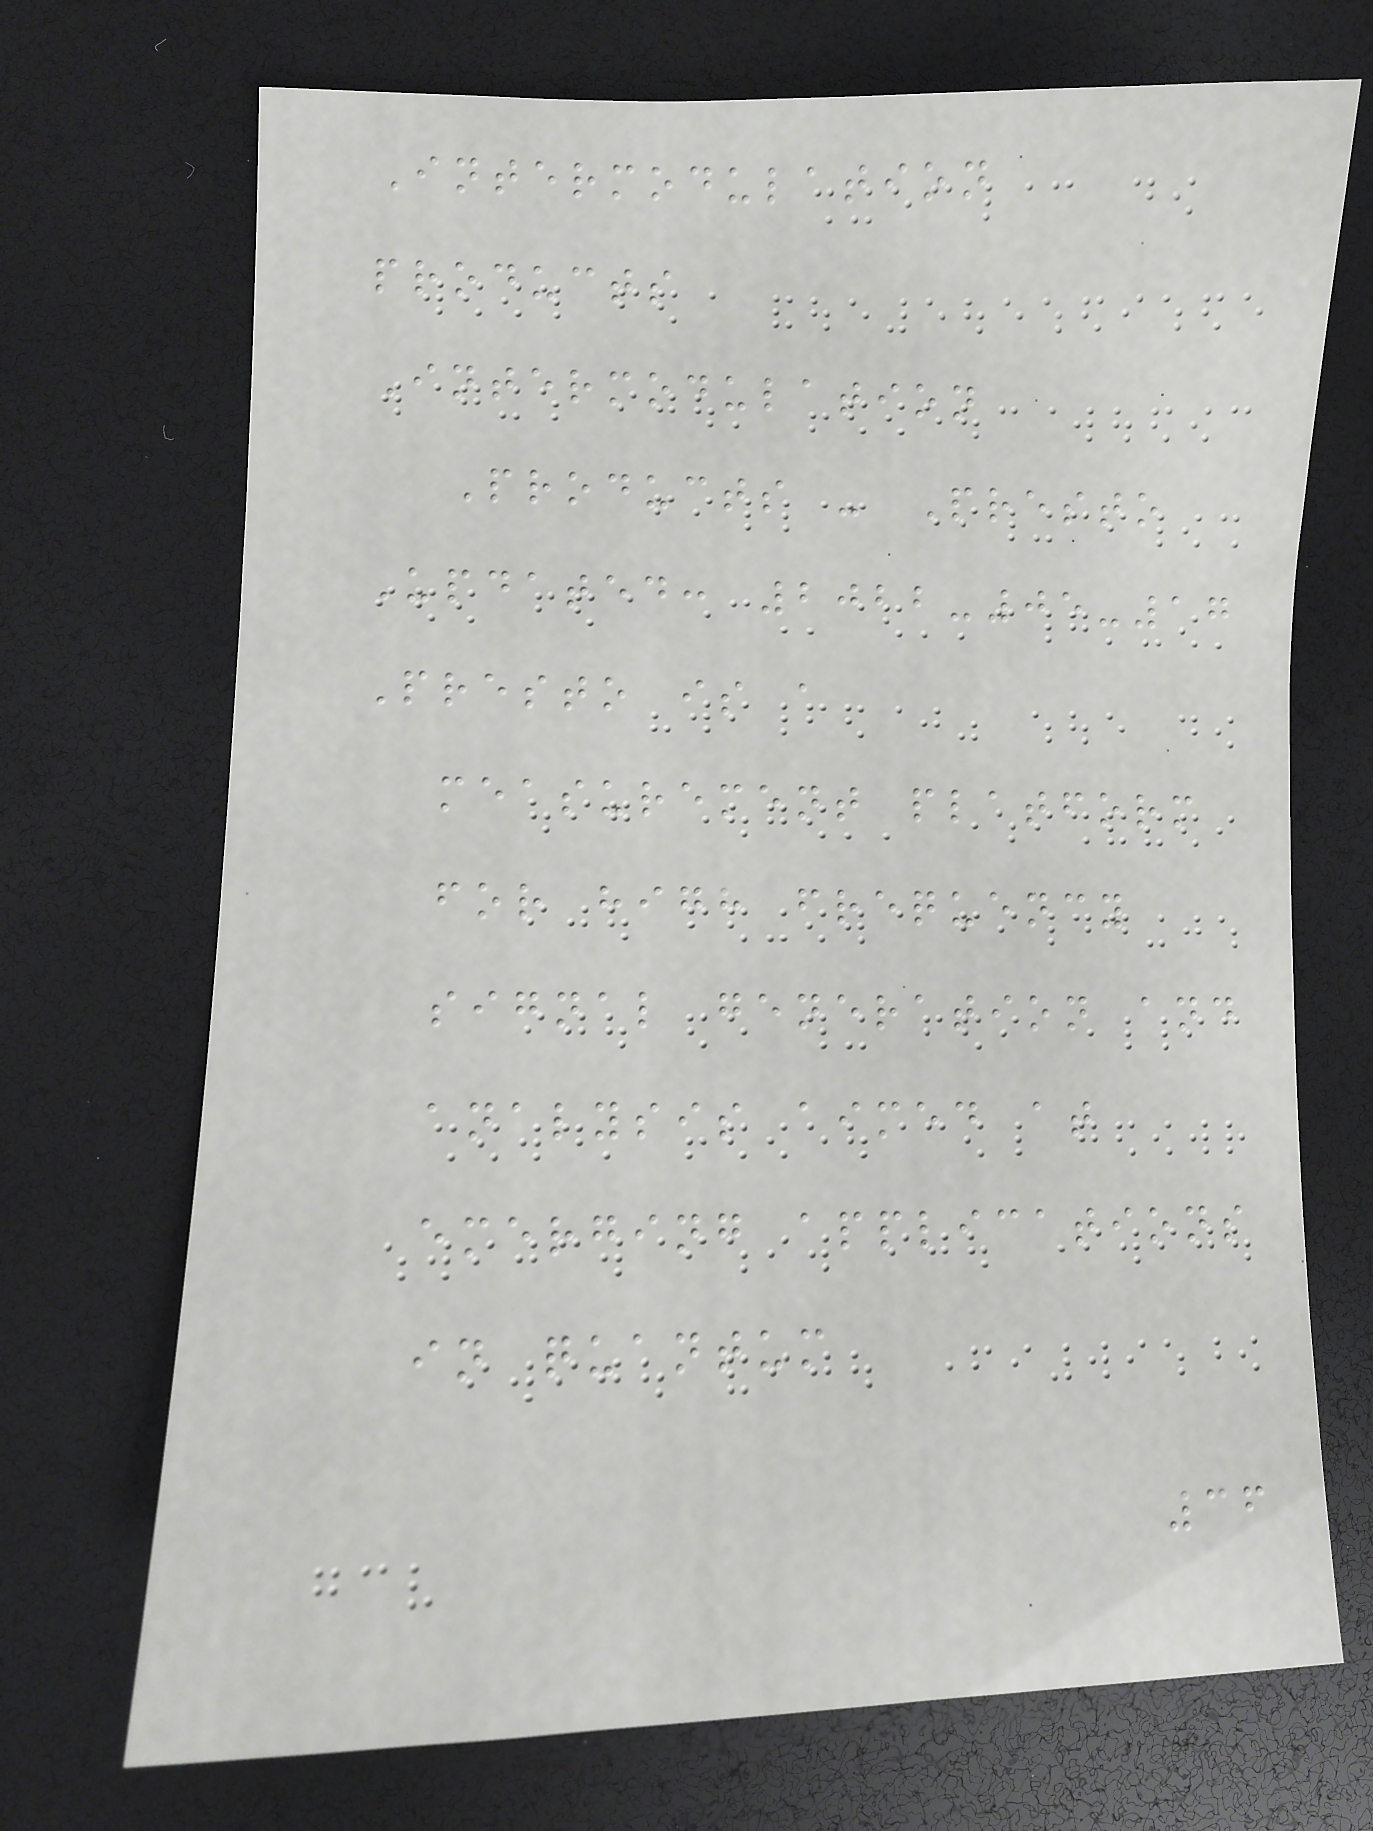Intermodulation
products
Intermodulation
Products - Presto
Updated: 2022-05-17
Presto is a
measurement platform
for high frequency
signal generation and
analysis aimed at
emerging applications
in quantum
36
